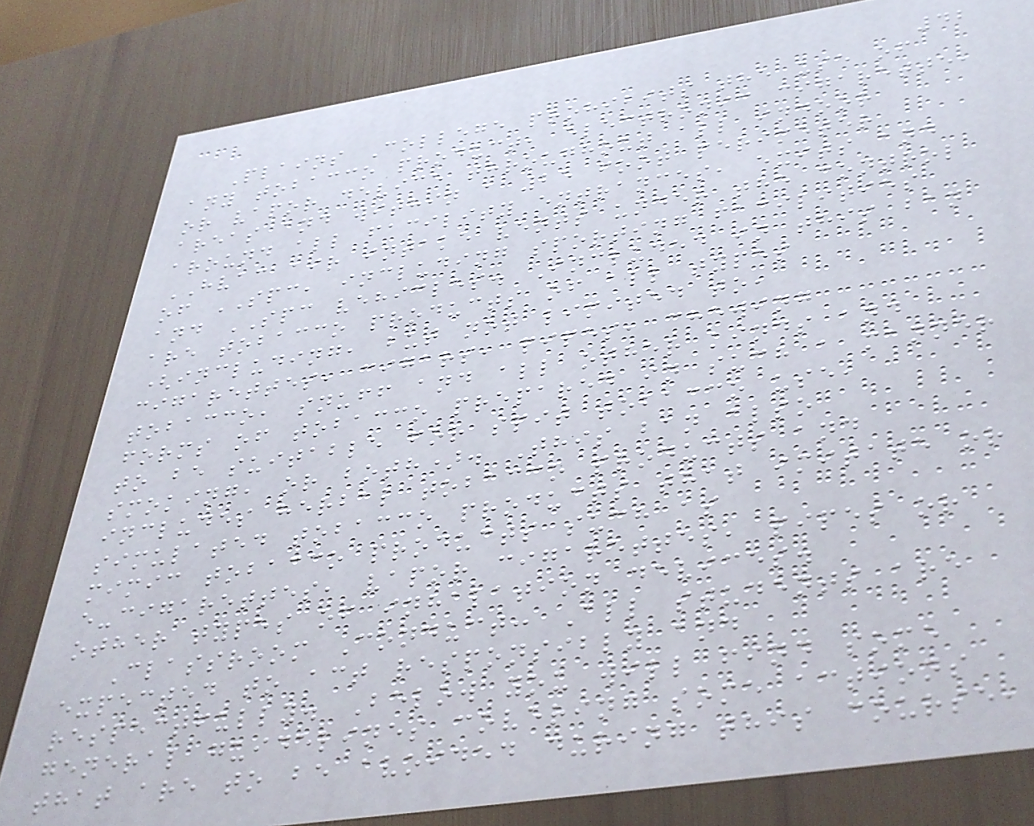42
Plains College prohibits the use of
any tobacco product, electronic cigarette,
or vapor device throughout all indoor
areas and within a 25 foot perimeter
around all facility entrances, exits and
HVAC air intake vents under the control
of SPC, including sporting facilities
and SPC vehicles. Included in this ban
are tobacco products of all types
(including, but not limited to,
cigarettes, cigars, pipes, chewing
tobacco, snuff and all other kinds and
forms of tobacco prepared in such a manner
to be suitable for spit tobacco use,
smoking, or both). This ban also
includes herbal tobacco products and
simulated tobacco products that imitate or
mimic tobacco products such as
e-cigarettes, vapor cigarettes, pipes or
other types of inhalation devices.
Classroom Conduct: All students are
expected to act responsibly and
respectfully. Below you will find some
general guidelines covering some actions
that are to be avoided during this course,
